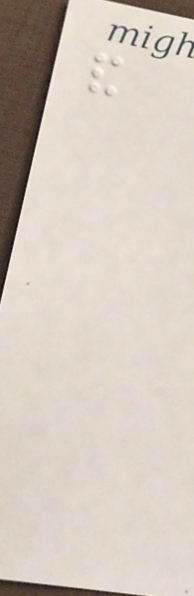and
